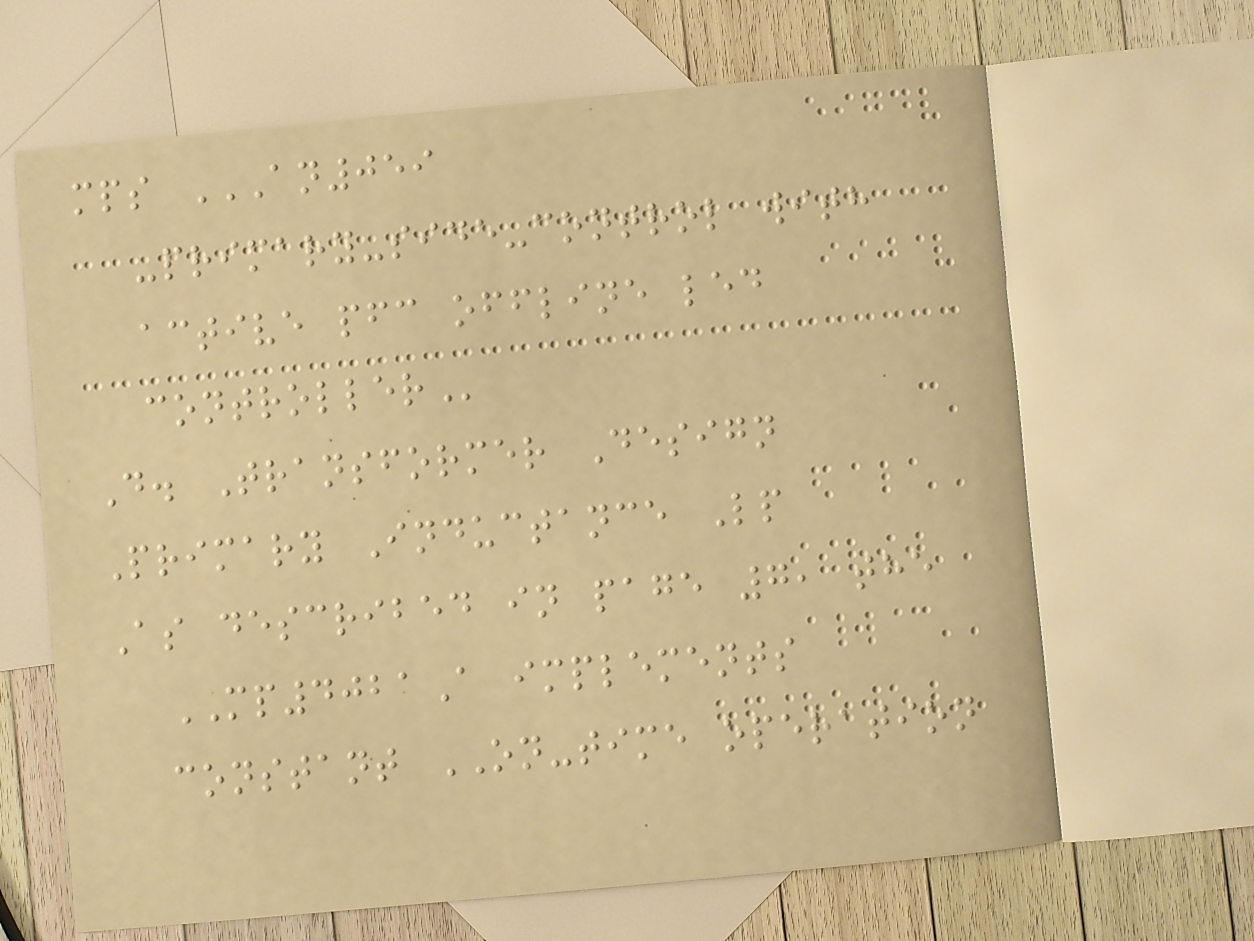mps AN059
-PRIMARY-SIDE-CONTROL WITH
ACTIVE PFC OFFLINE LED
CONTROLLER
D. Transformer Design
Primary Inductance Lp
As described in page 7, the
MP4021A implements
constant ON-time operation
